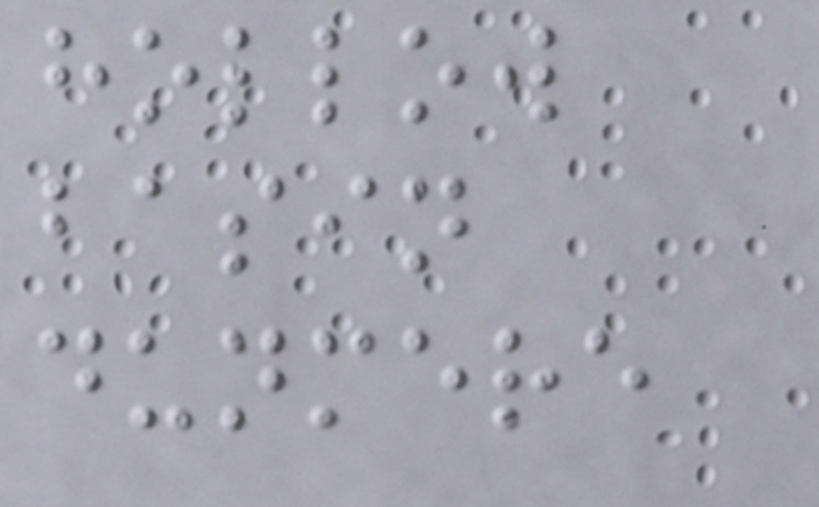hollow
basin
dunmere
